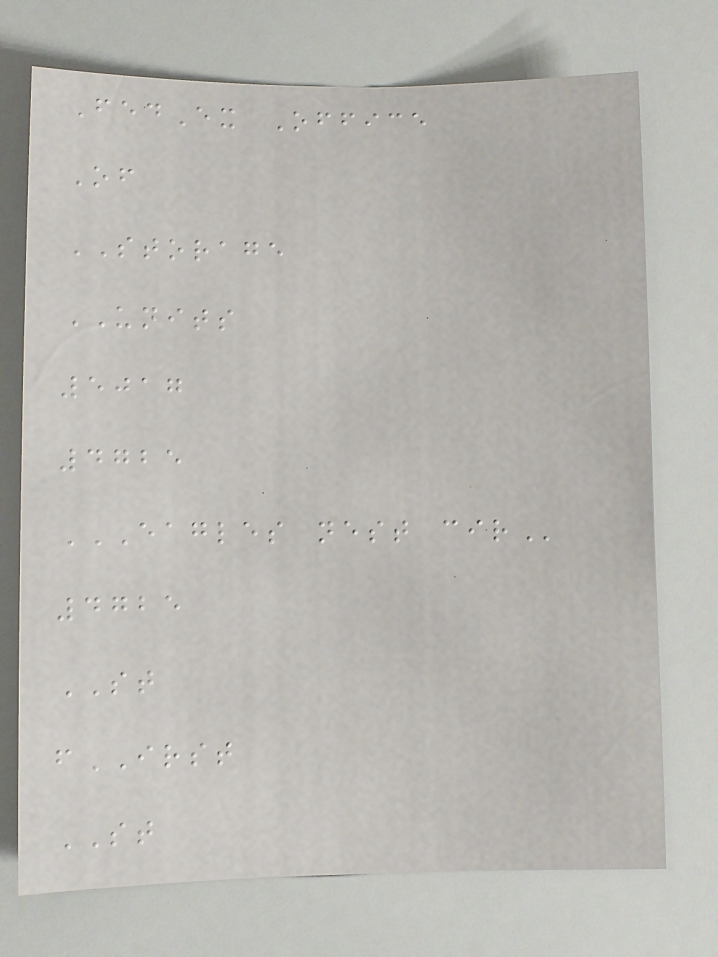FedEx Office
Of
STORAGE
UNITS
5017
4725
EAGLES NEST CIR
4725
ST
fIRST
ST
